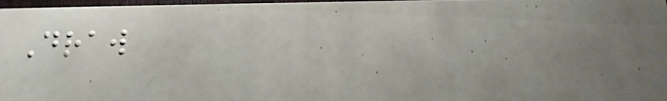Draw
